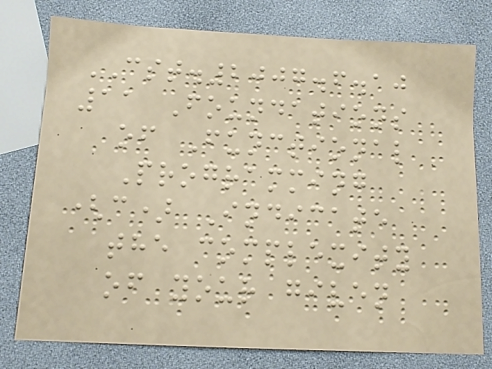CST.2007.6.10
11 Foundations
of Functional
Programming
(c) Indicate
the complexity
of your given
